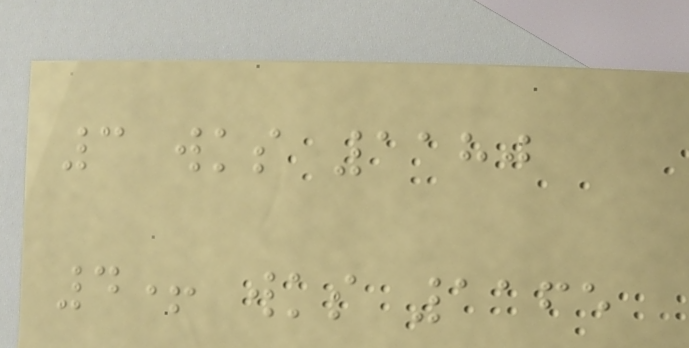3 wks 1180
4+ wks 1165
